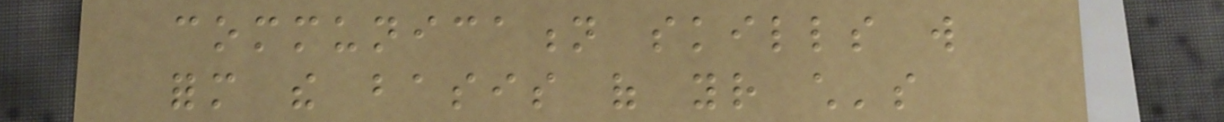communication skills will
form the basis of your child's
